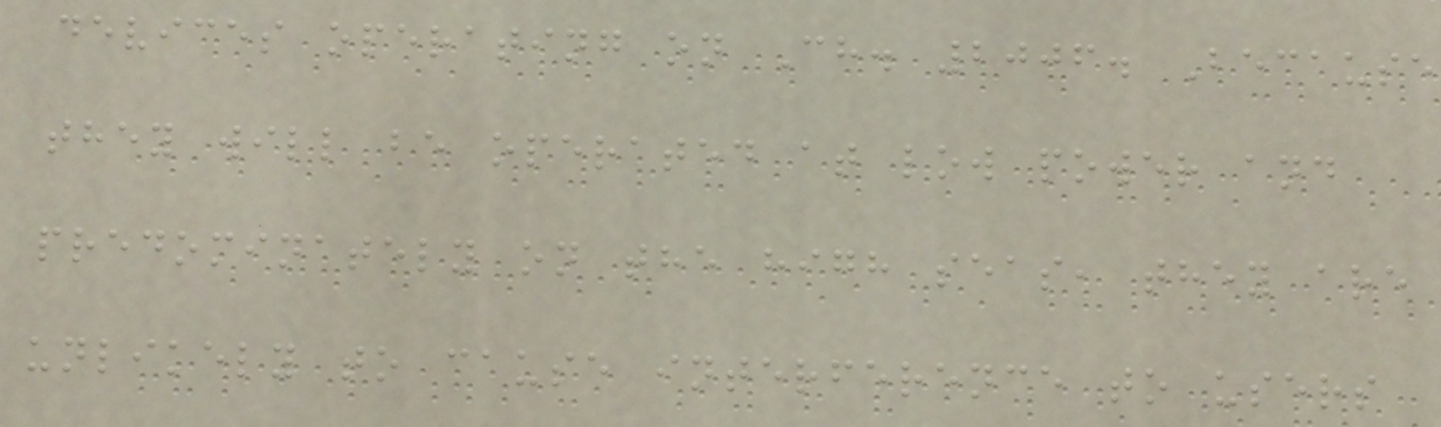devices operating on Ch. 2006. Because
they will be operated at low power and
predominately on the high seas, they are
unlikely to cause interference to users
